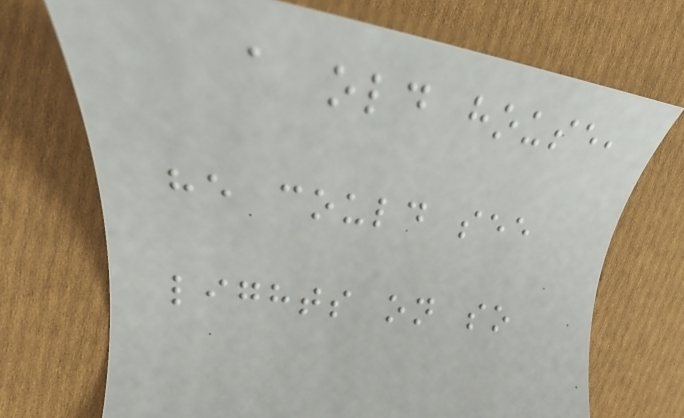a old house,
he could see
lights on so
